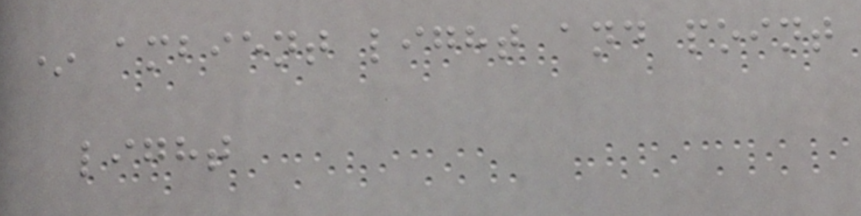* ambient light and point
light
